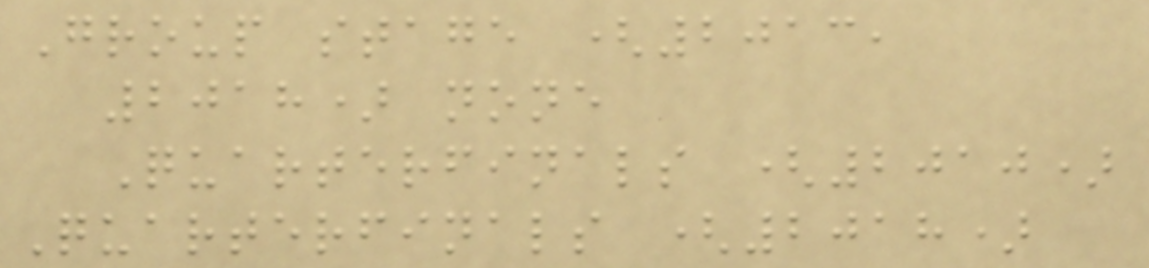Group stage (2013,
2018) none
Quarterfinals (2010)
Quarterfinals (2018)
